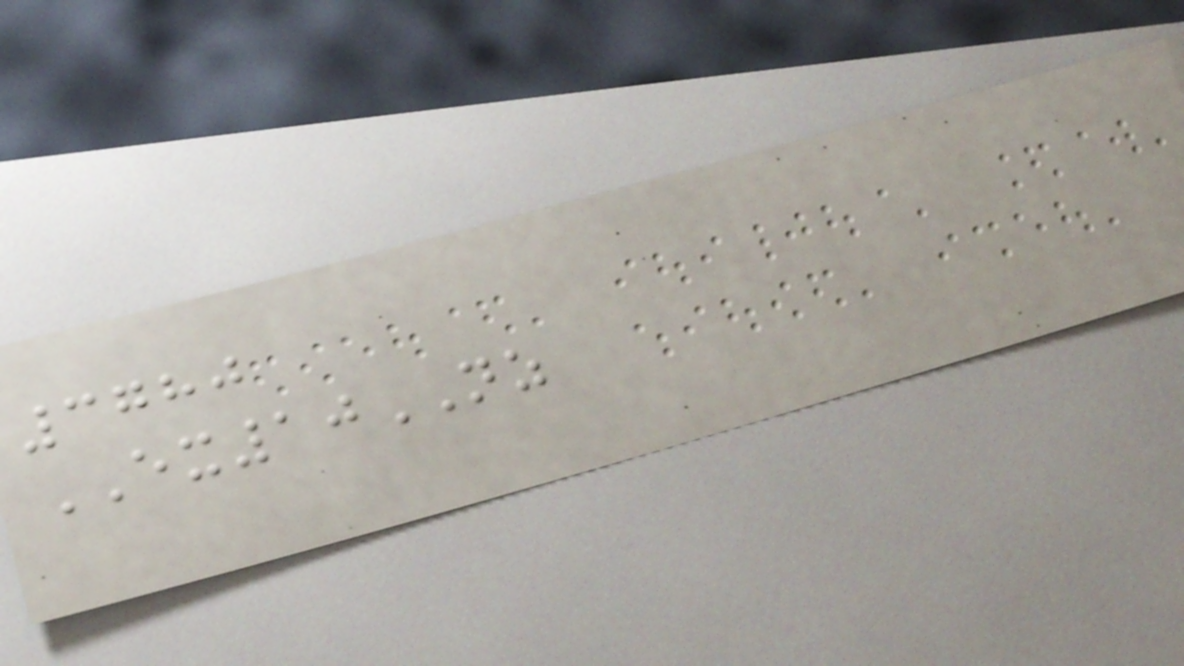3780
EX10NZ
